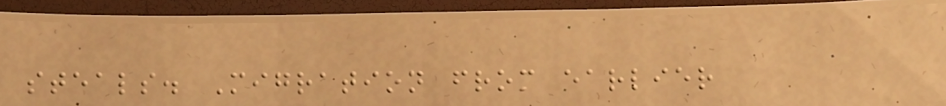steals. Migration from earlier
